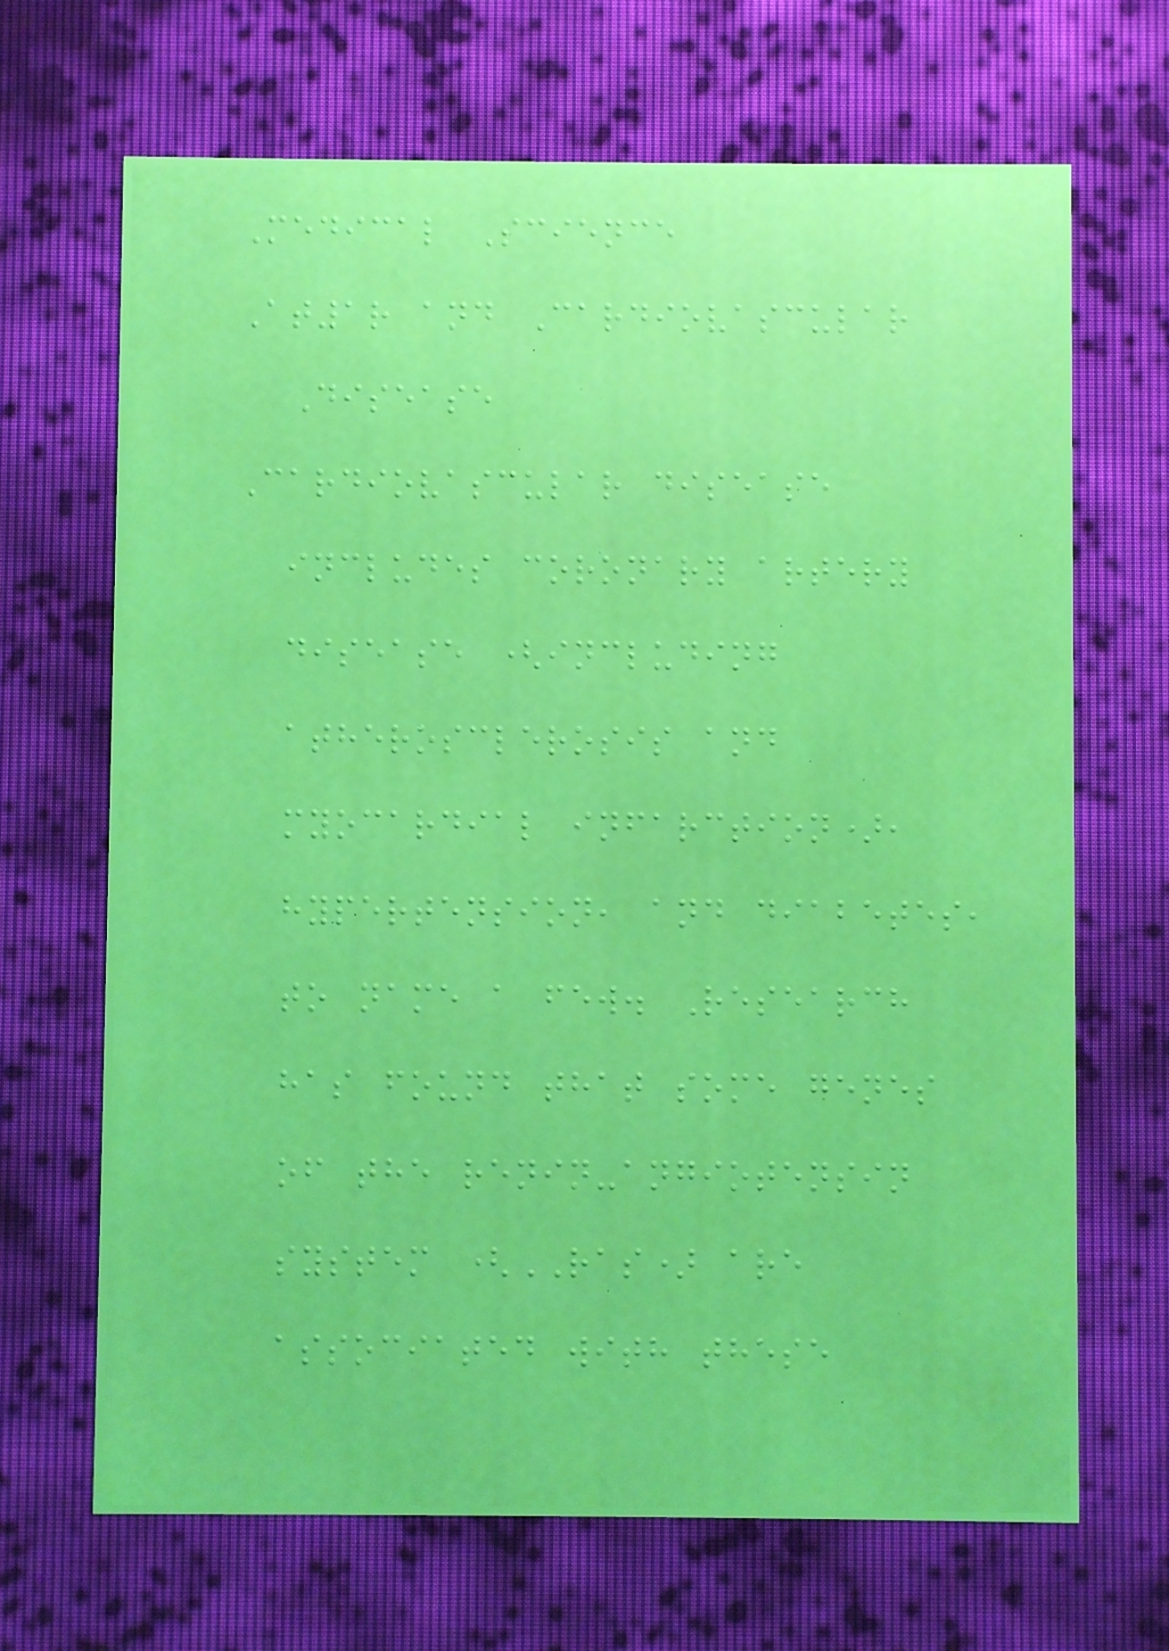Medical Science
At1r and Cardiovascular
Disease
Cardiovascular disease
includes coronary artery
disease (including
atherosclerosis and
myocardial infarction),
hypertension, and diabetes,
to name a few. Research
has found that some genes
of the renin-angiotensin
system (RAS) are
associated with these
